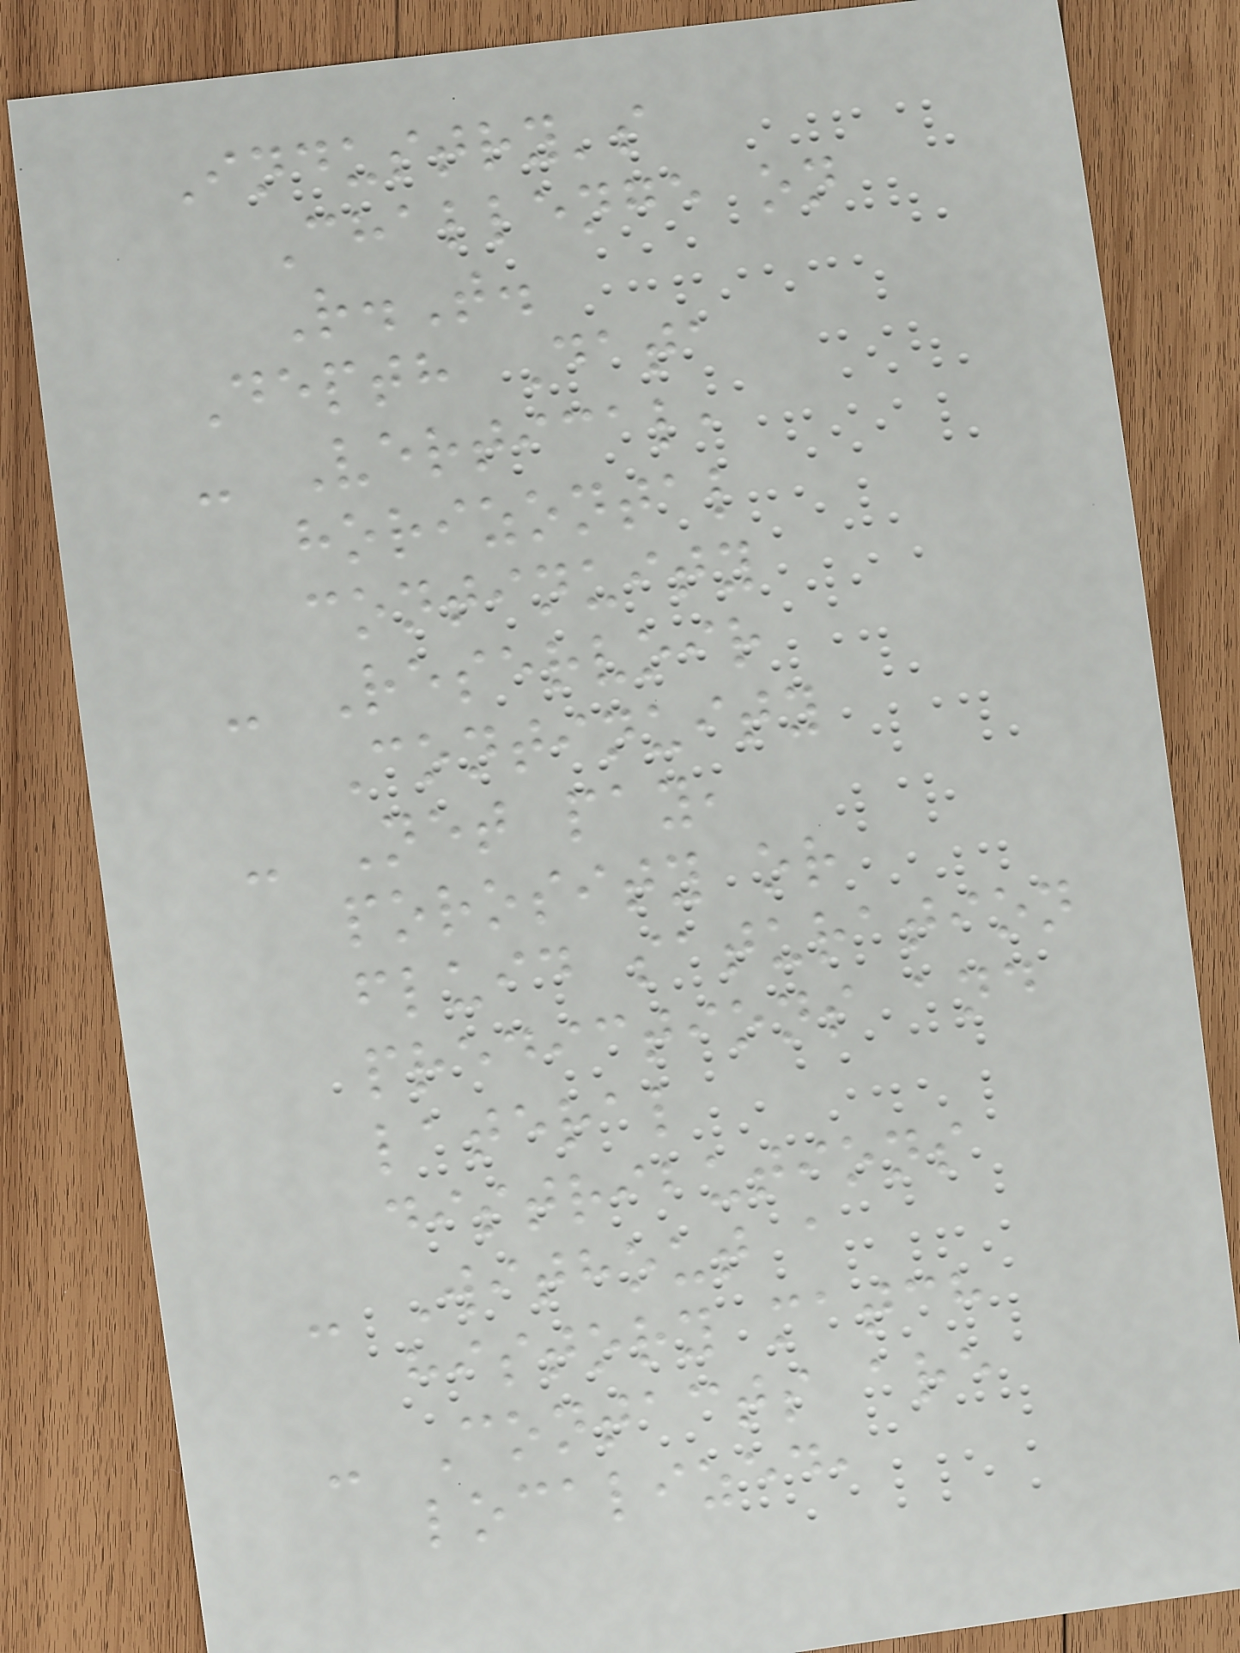Industry's
Challenge on
R.T.
Depth Data
- Vertical,
horizontal
continuity
- Reservoir
Continuity
- Net pay,
porosity or
fluid saturation
predictions and
lateral
distributions
- Without a
history match
- Contacts are
localized,
